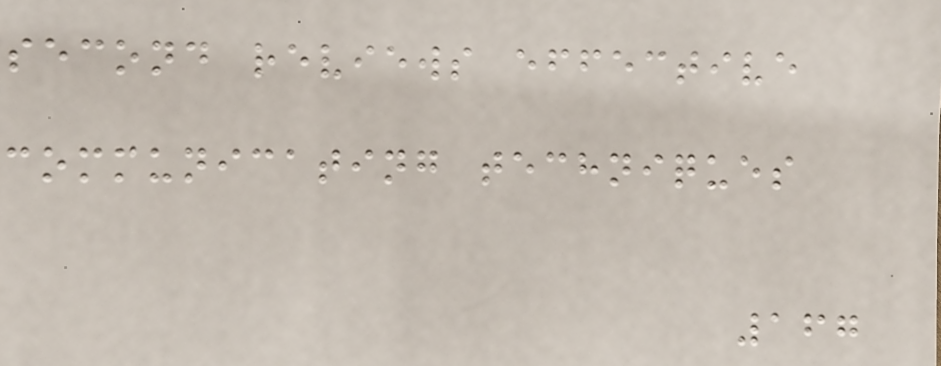second reviews effective
communicating techniques
167
